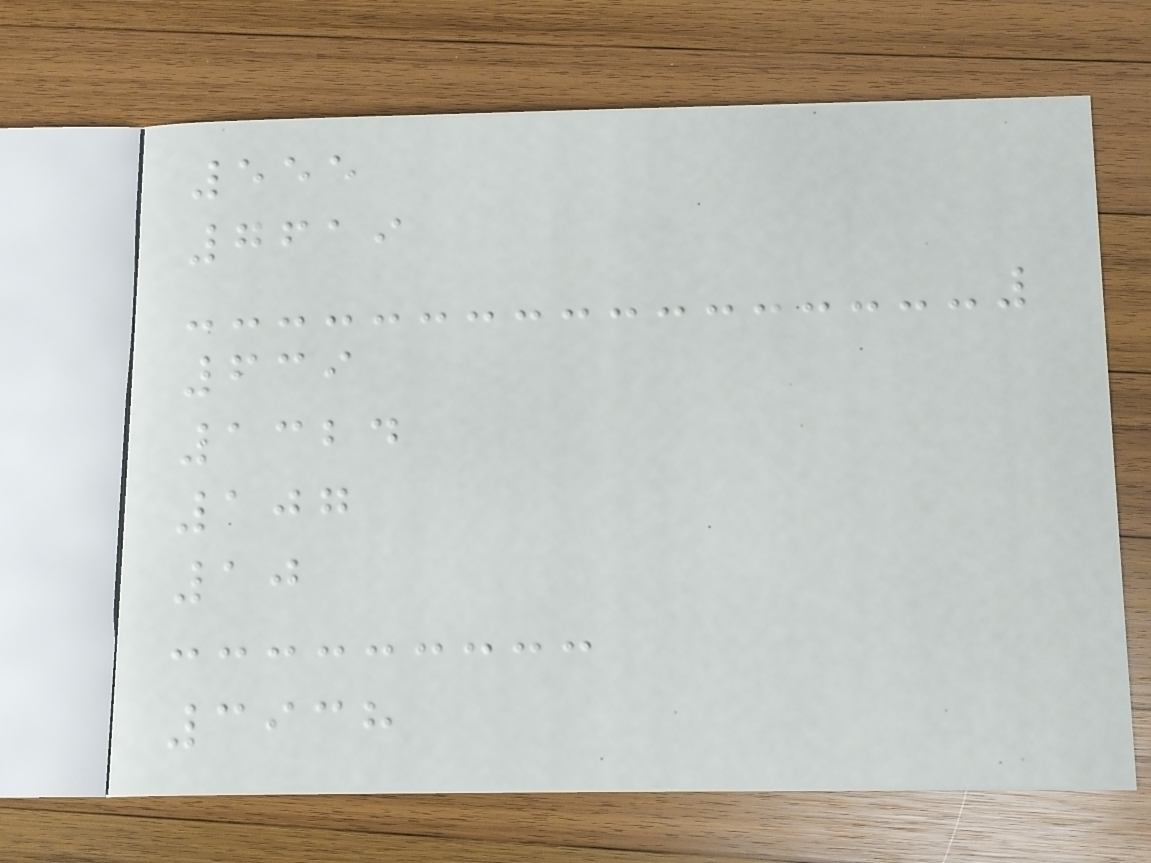555
7619
639
1324
107
10
3938
